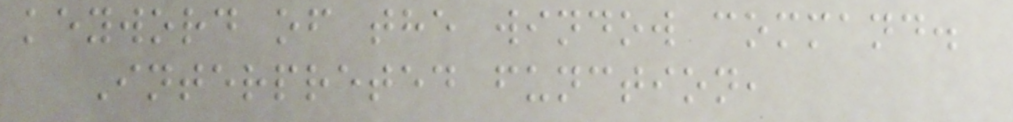keyword of the window command.
Interpreted function,
